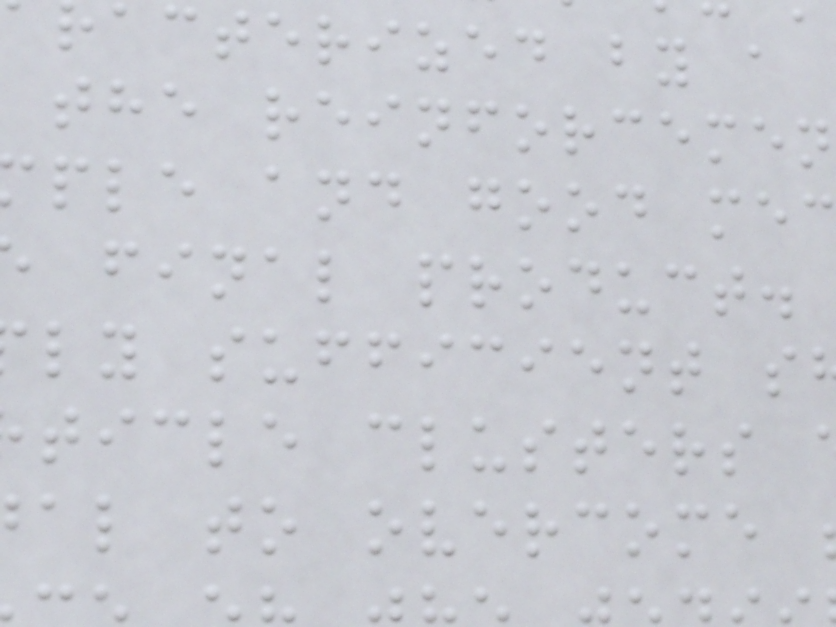acterized by a
the reinforcemen
ple and good mec
final product.
ly sufficient s
ticle clusters
al to overcome
